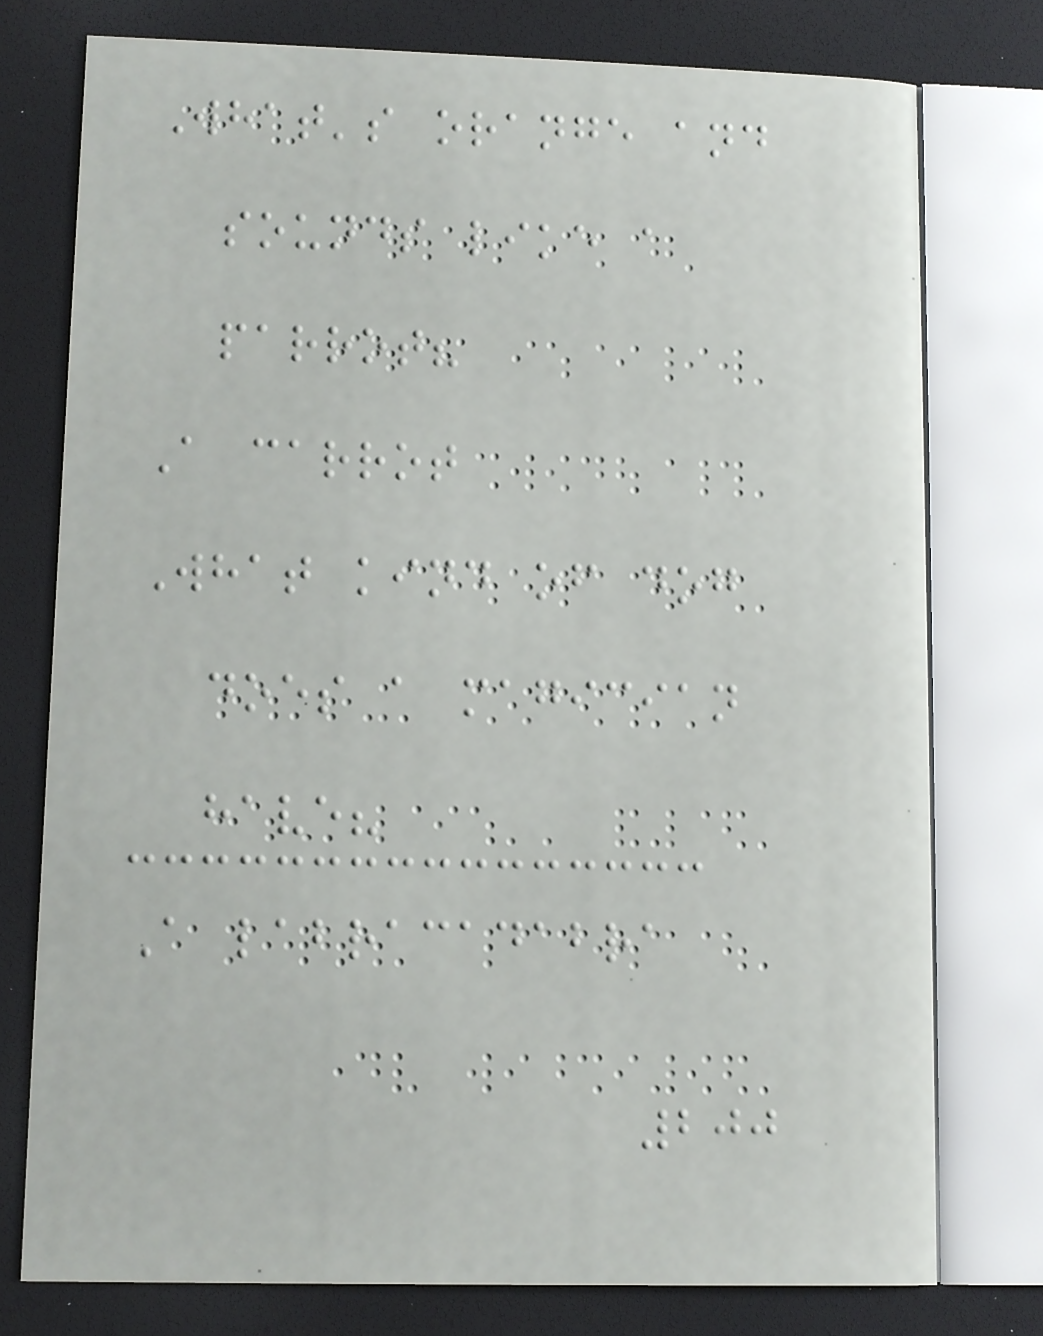What's orange and
sounds like a
parrot?
A carrot
What kind of dog
does a magician
have?
A labracadabra
200
